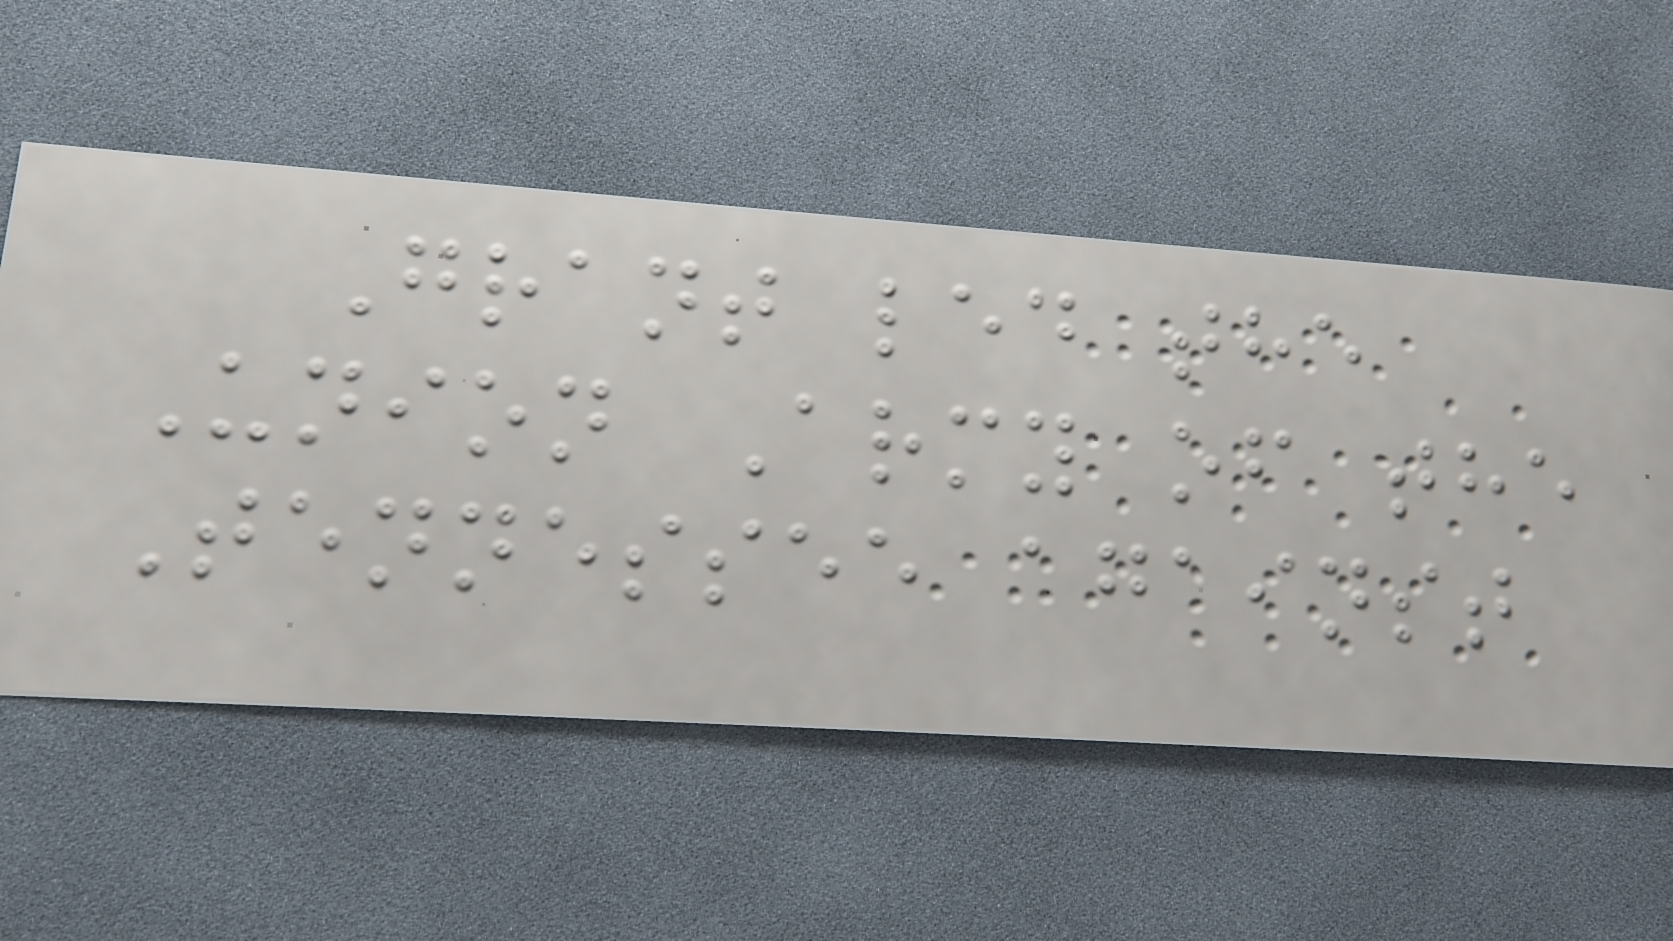Grant led the
Union Army of the
Tennessee against
